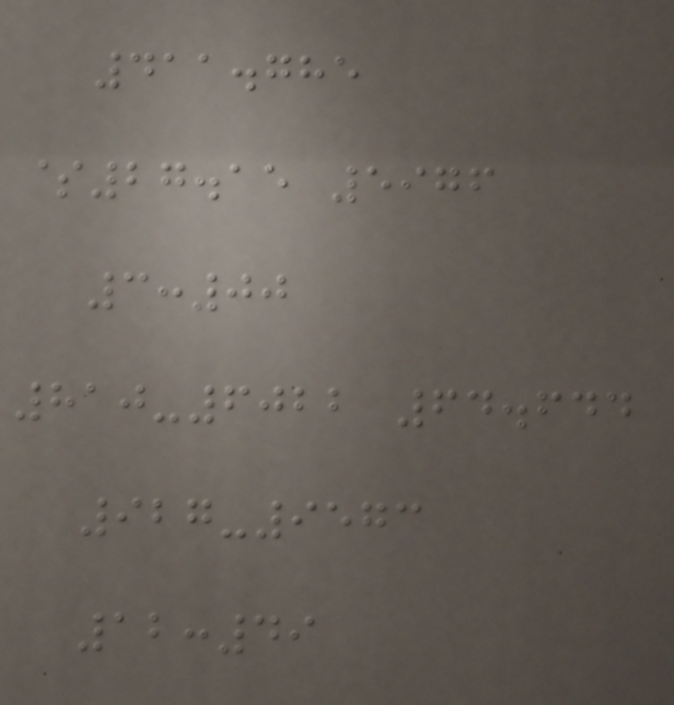411.785
$27.15 5976
3:00
810-6022 64.644
927-9573
12:49
